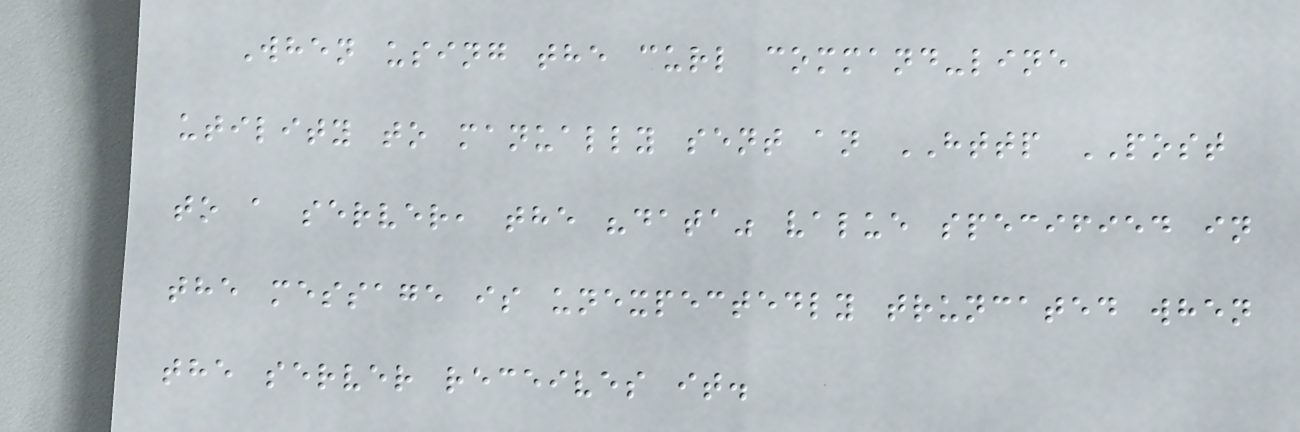When using the curl command-line
utility to manually sent an HTTP POST
to a server, the "data" value specified in
the message is unexpectedly truncated when
the server receives it.
